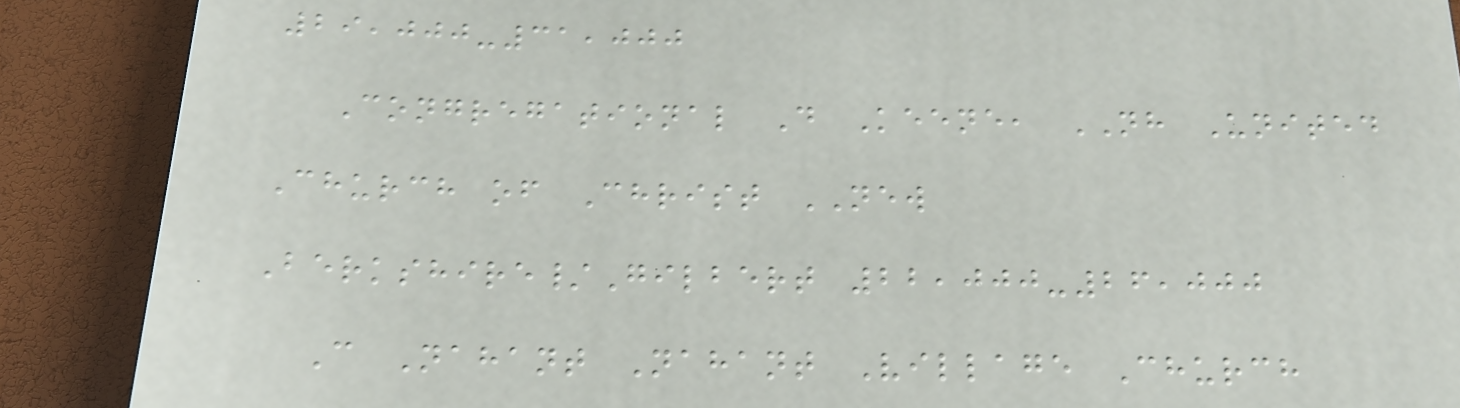29,000-31,000
Congregational D Keene, NH United
Church of Christ NEW
Berkshire/Gilbert 22,000-26,000
C Nahant Nahant Village Church
